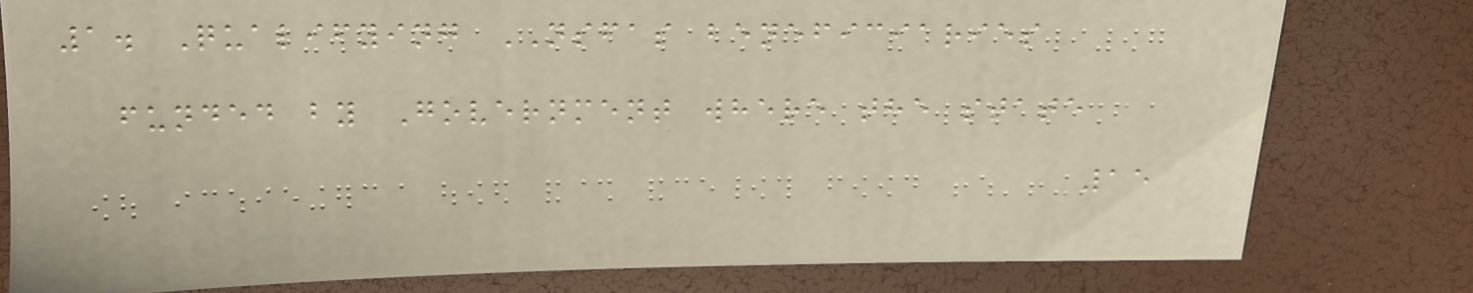1. Qualifying NSFAS beneficiaries
funded by Government where the state
15
